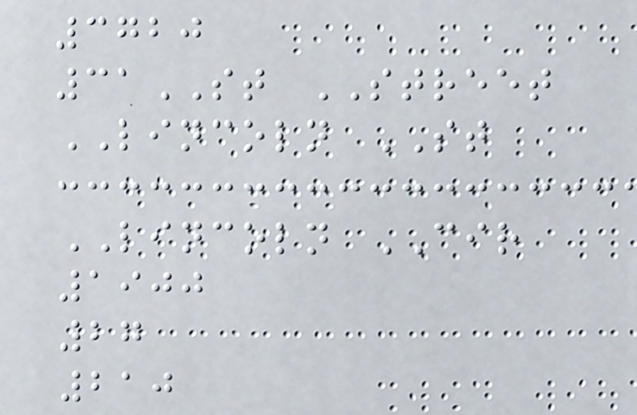3720
31ST STREET
LINCOLN ST
LINCOLN CIR
1900
27
210
